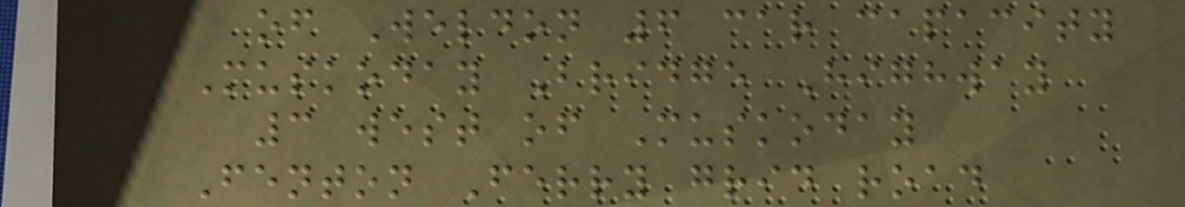of Weldon 6 car capacity
Muskoday Bridge Highway
3 west of Muskoday
Fenton Ferry grid road
